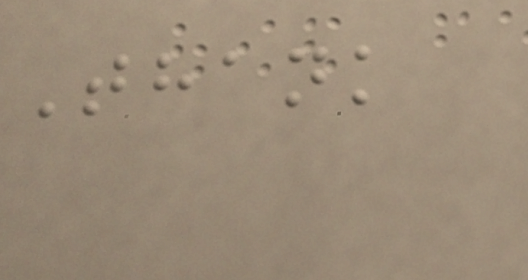Thank
